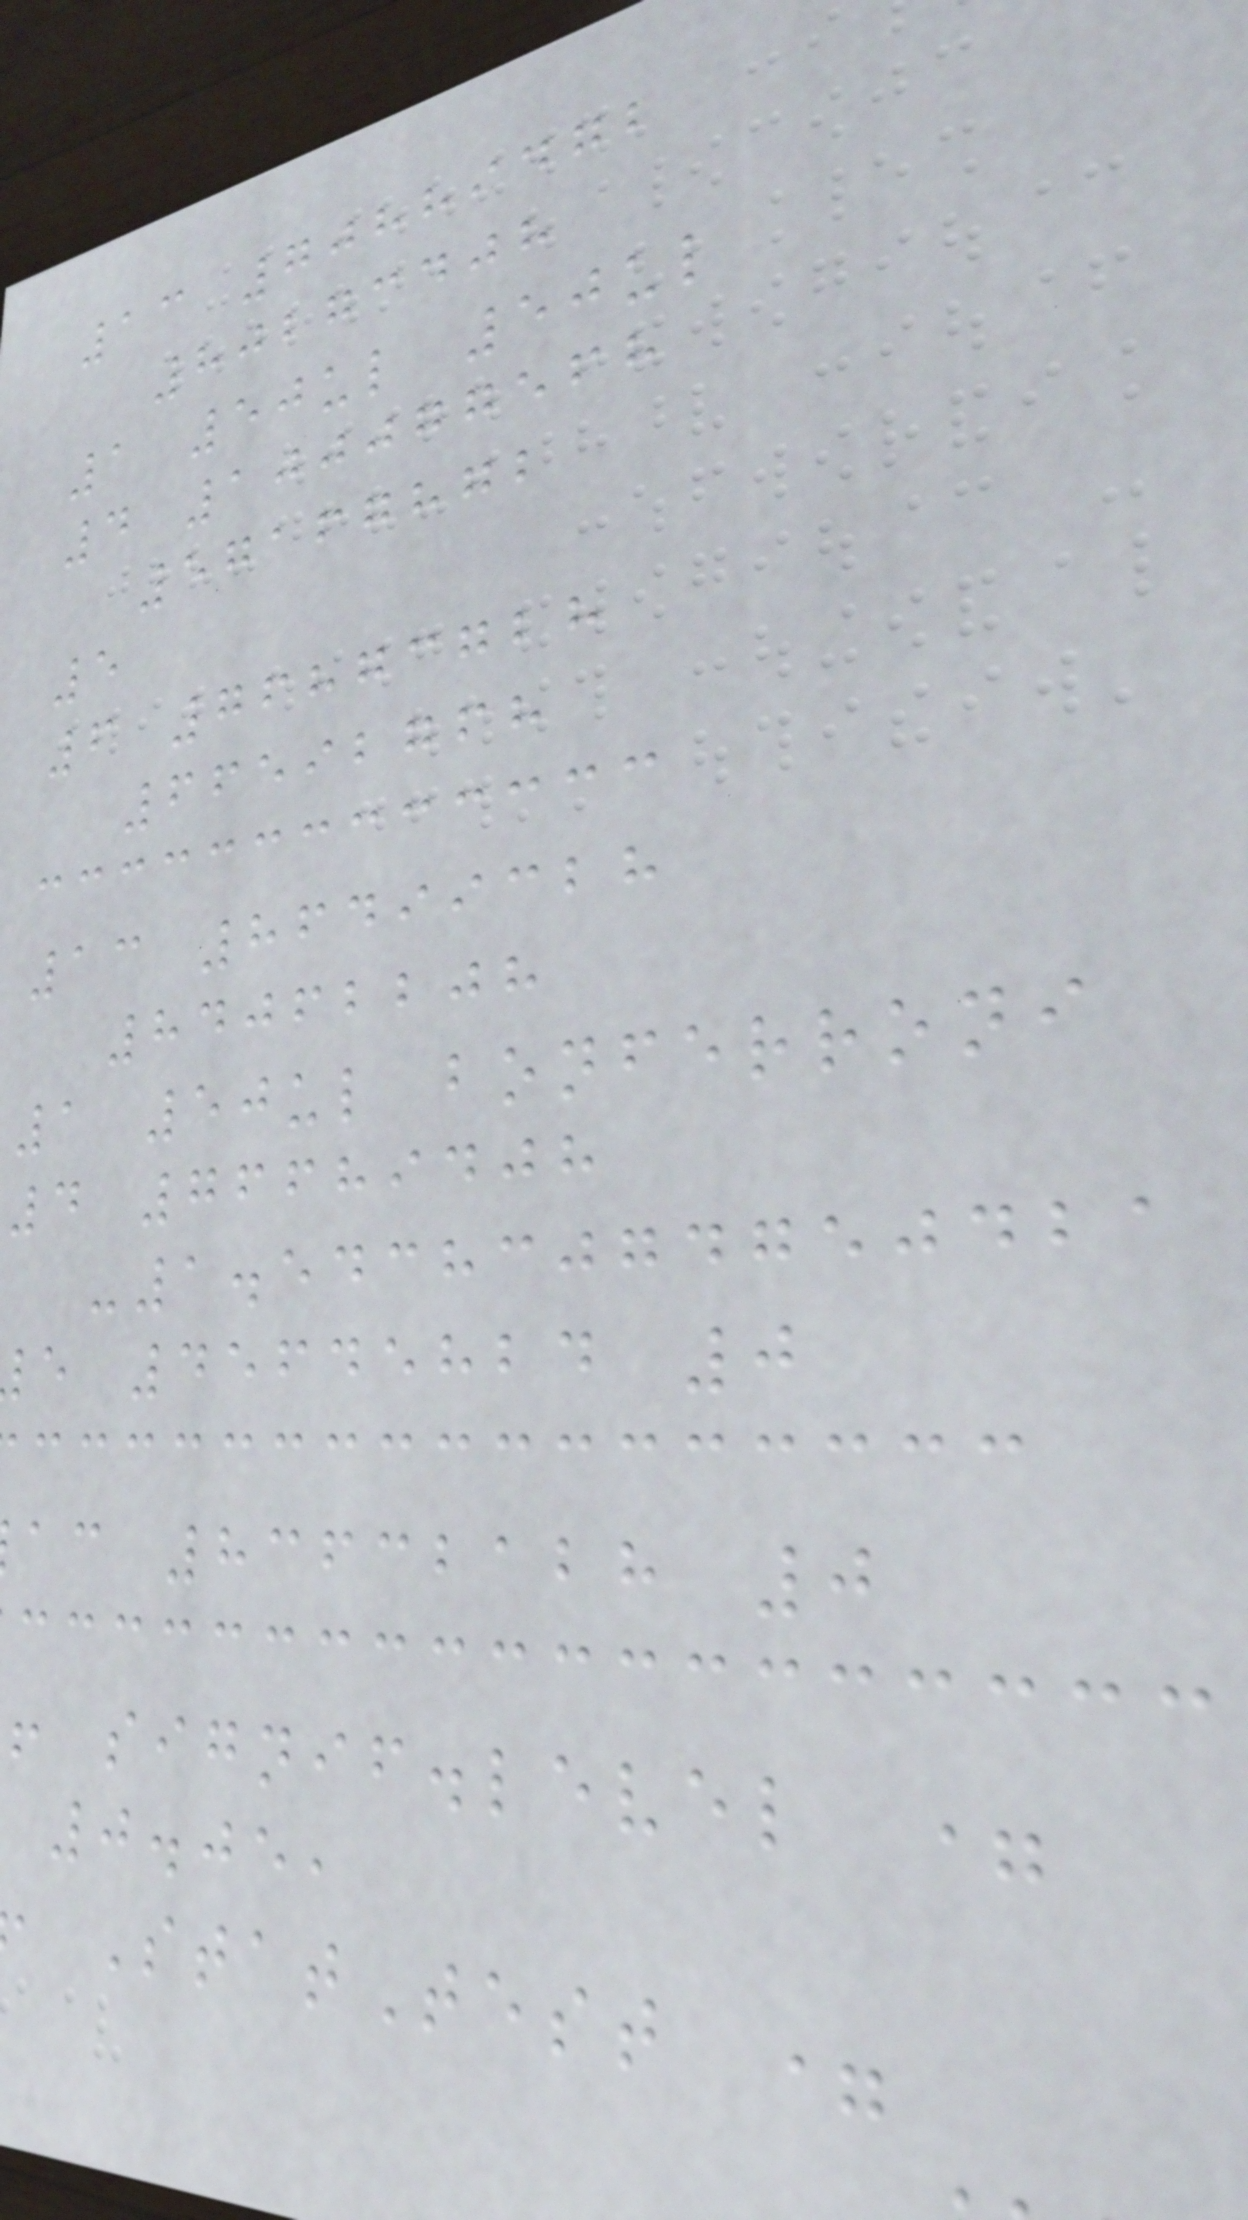13 70889472
80273408
1 50ul 50ul
4 100077568
57167872
5
6 76873728
66592768
13 86499328
84062208
1 50ul bonferroni
4 76689408
-1.54383074750421
e 45645824 0
ac 83632128 0
signif.level =
0.05,
StatTest =
